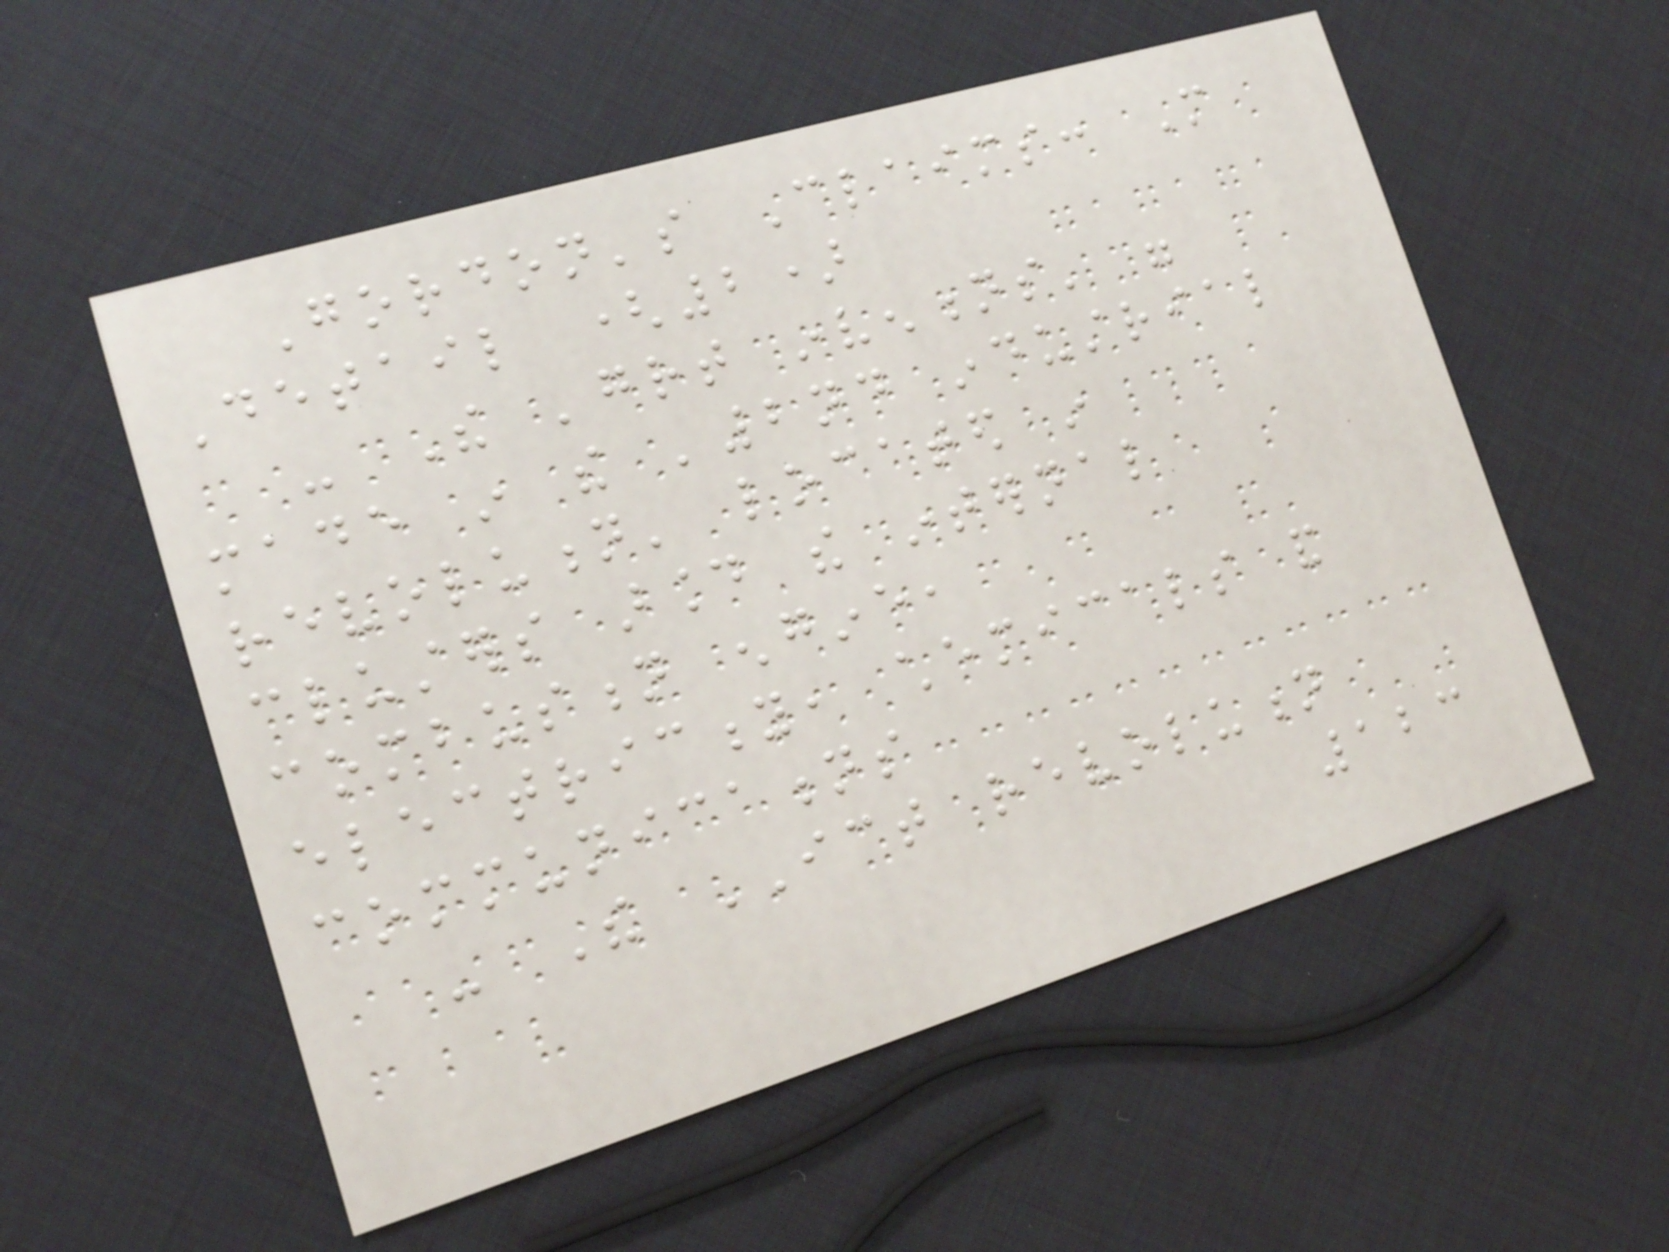Gordon's Claims: More
Detail (2)
- The 'great inventions' were
made in the '2nd industrial
revolution' located in
clusters around the internal
combustion engine,
electricity, chemicals and
communications
- The ICT revolution
123
